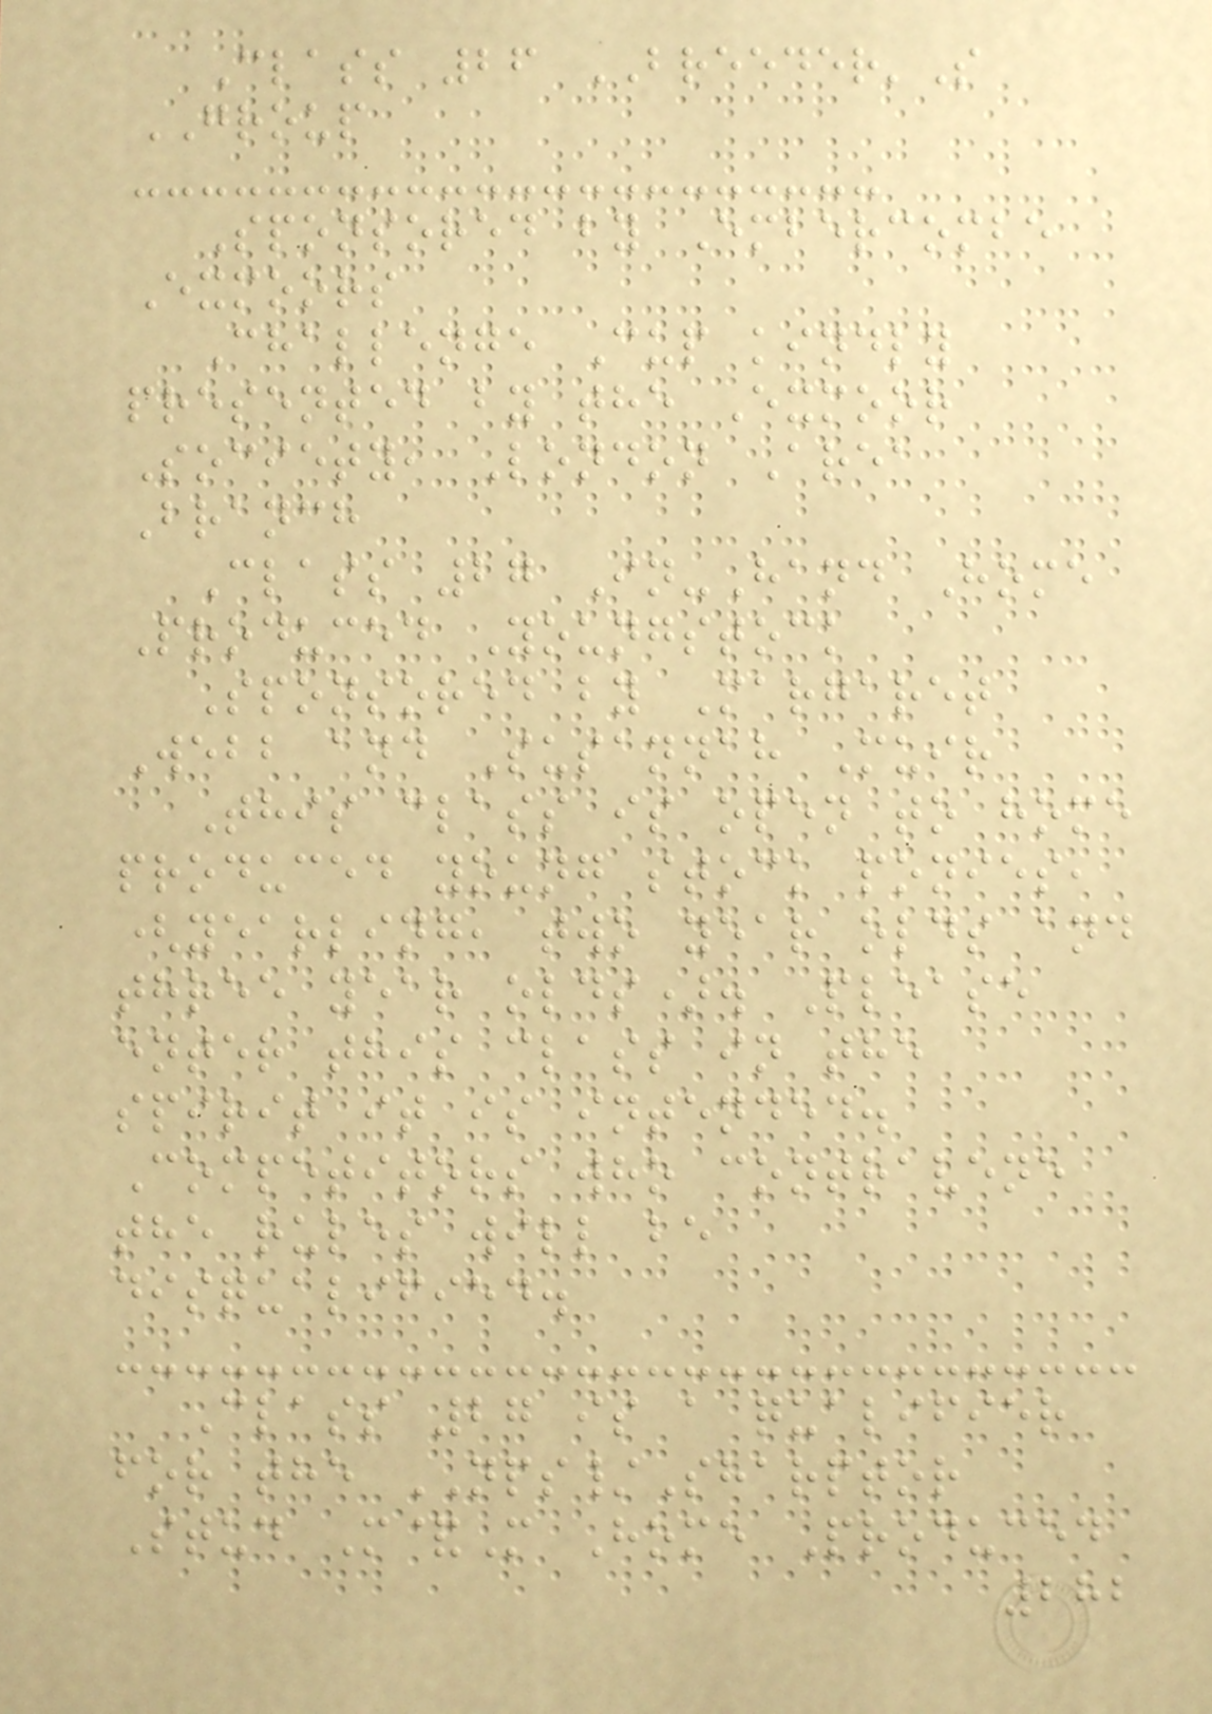Class 26 BREEDER'S
GROUP
Sponsored by Embercombe
Exmoors
Challenge Cup kindly
presented by the Exmoor
Society, London Area
Branch
Class 27 In-Hand Home
Produced Youngstock
Sponsored by Margaret
Webb and Susannah Muir
This class is open to home
produced young stock ponies,
(yearling, two year olds and
three year olds). Please
enter this class in the
spirit it is intended.
Competitors who contravene
the rules will be
disqualified.
Class 27 is a qualifier
for the NPS/Sharptor
Stud M&M Home Produced
282
